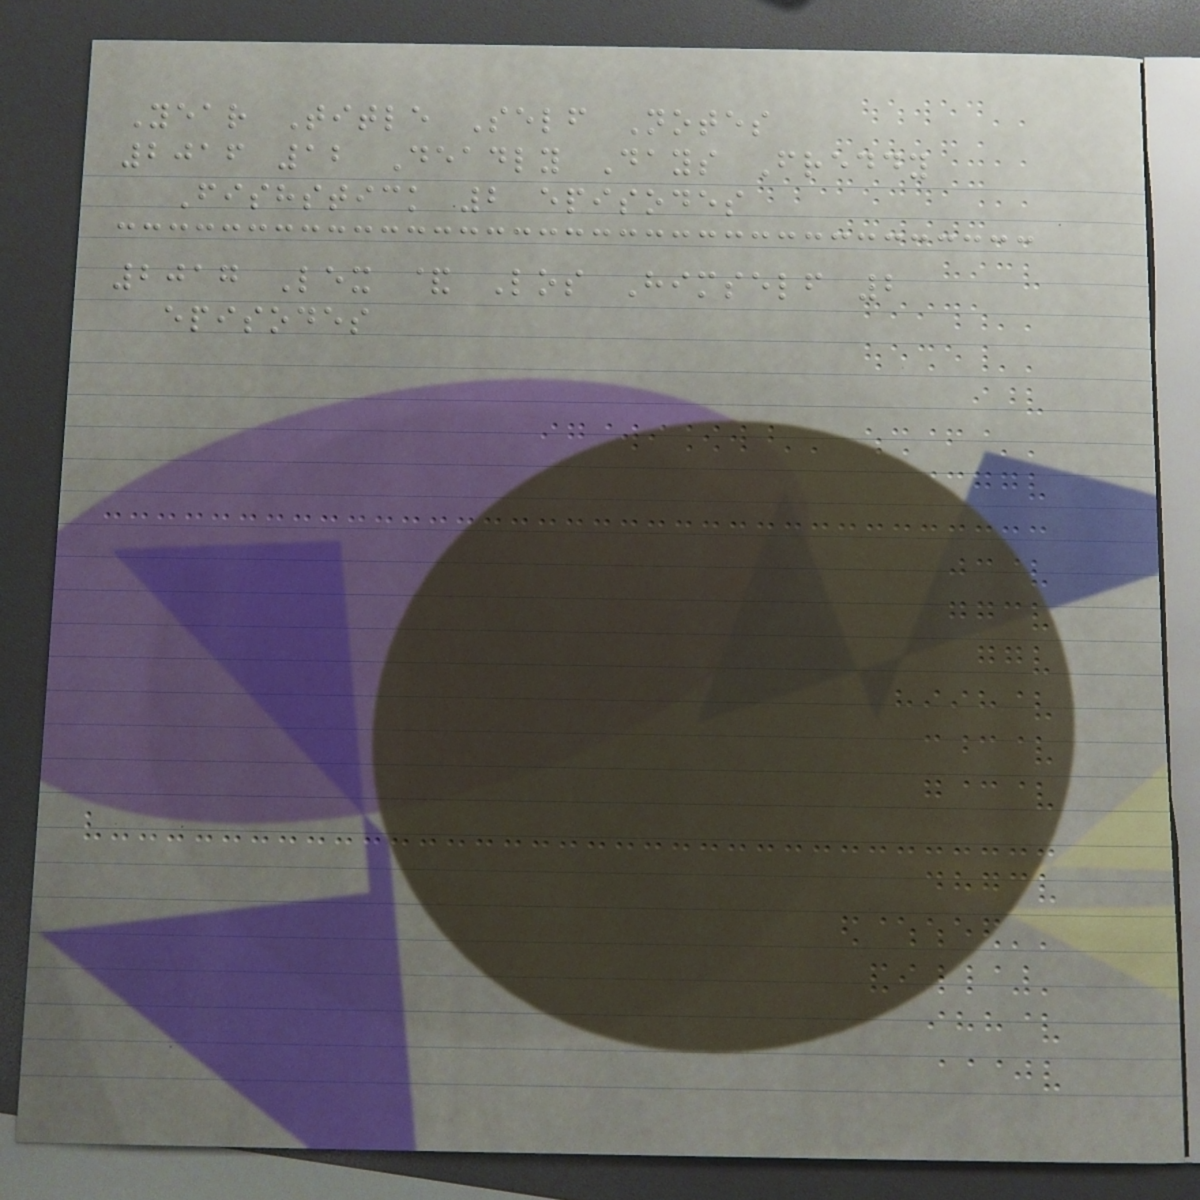Year Title Self Notes
2016 12 Deadly Days Freddy
Fishstick 2 episodes
2017 Lex & Los Himself 2
episodes
